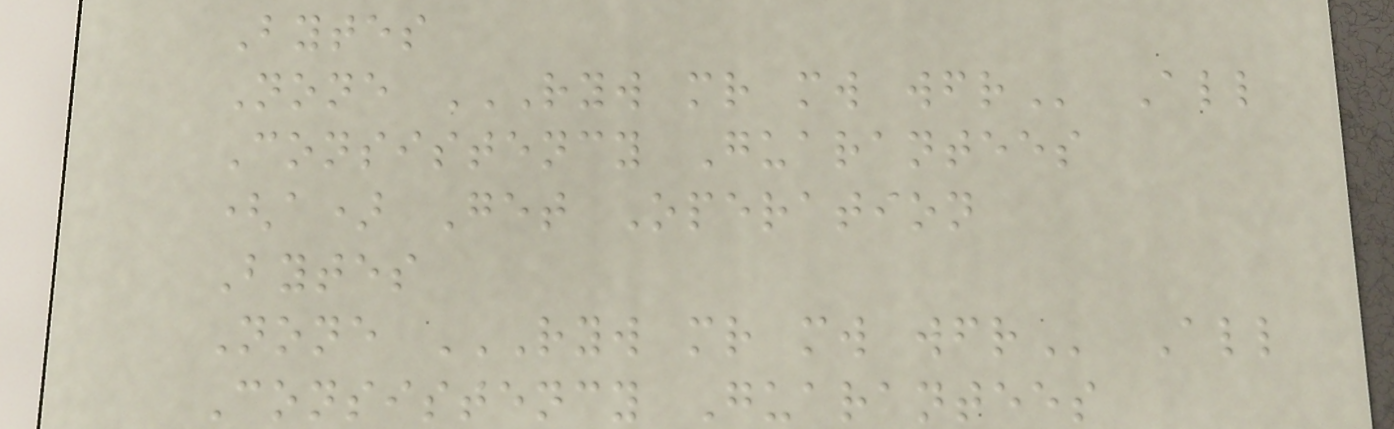Bytes
None RYW MR MW WFR All
Consistency Guarantees
(a) Get Operation
Bytes
None RYW MR MW WFR All
Consistency Guarantees
